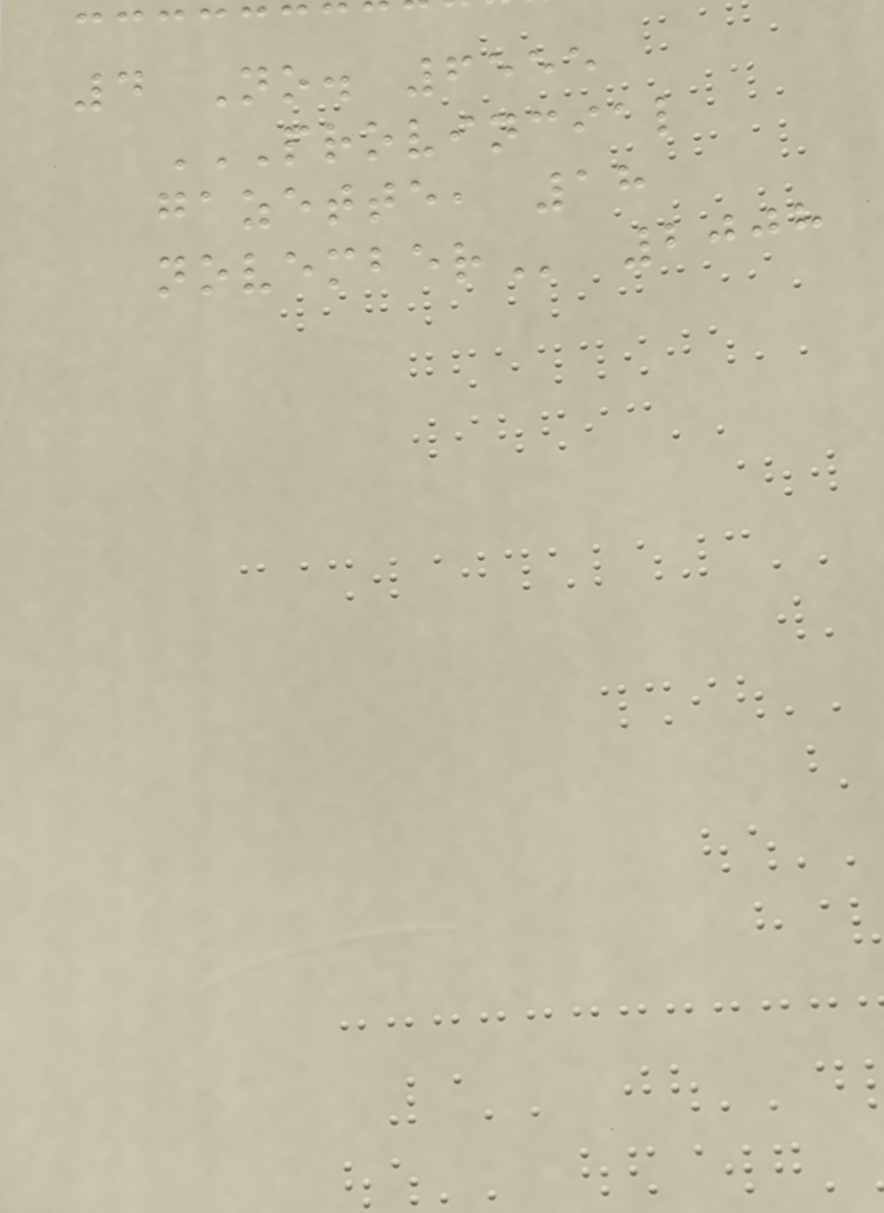4 No. 6555
PROVINCIAL
GAZETTE, 18
NOVEMBER 2008
